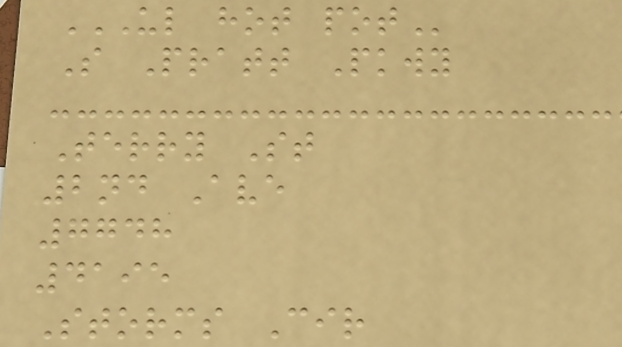UL HOT POT
S Pratt Pkwy
Terry St
2nd Ave
7748
4195
Storms Cir
